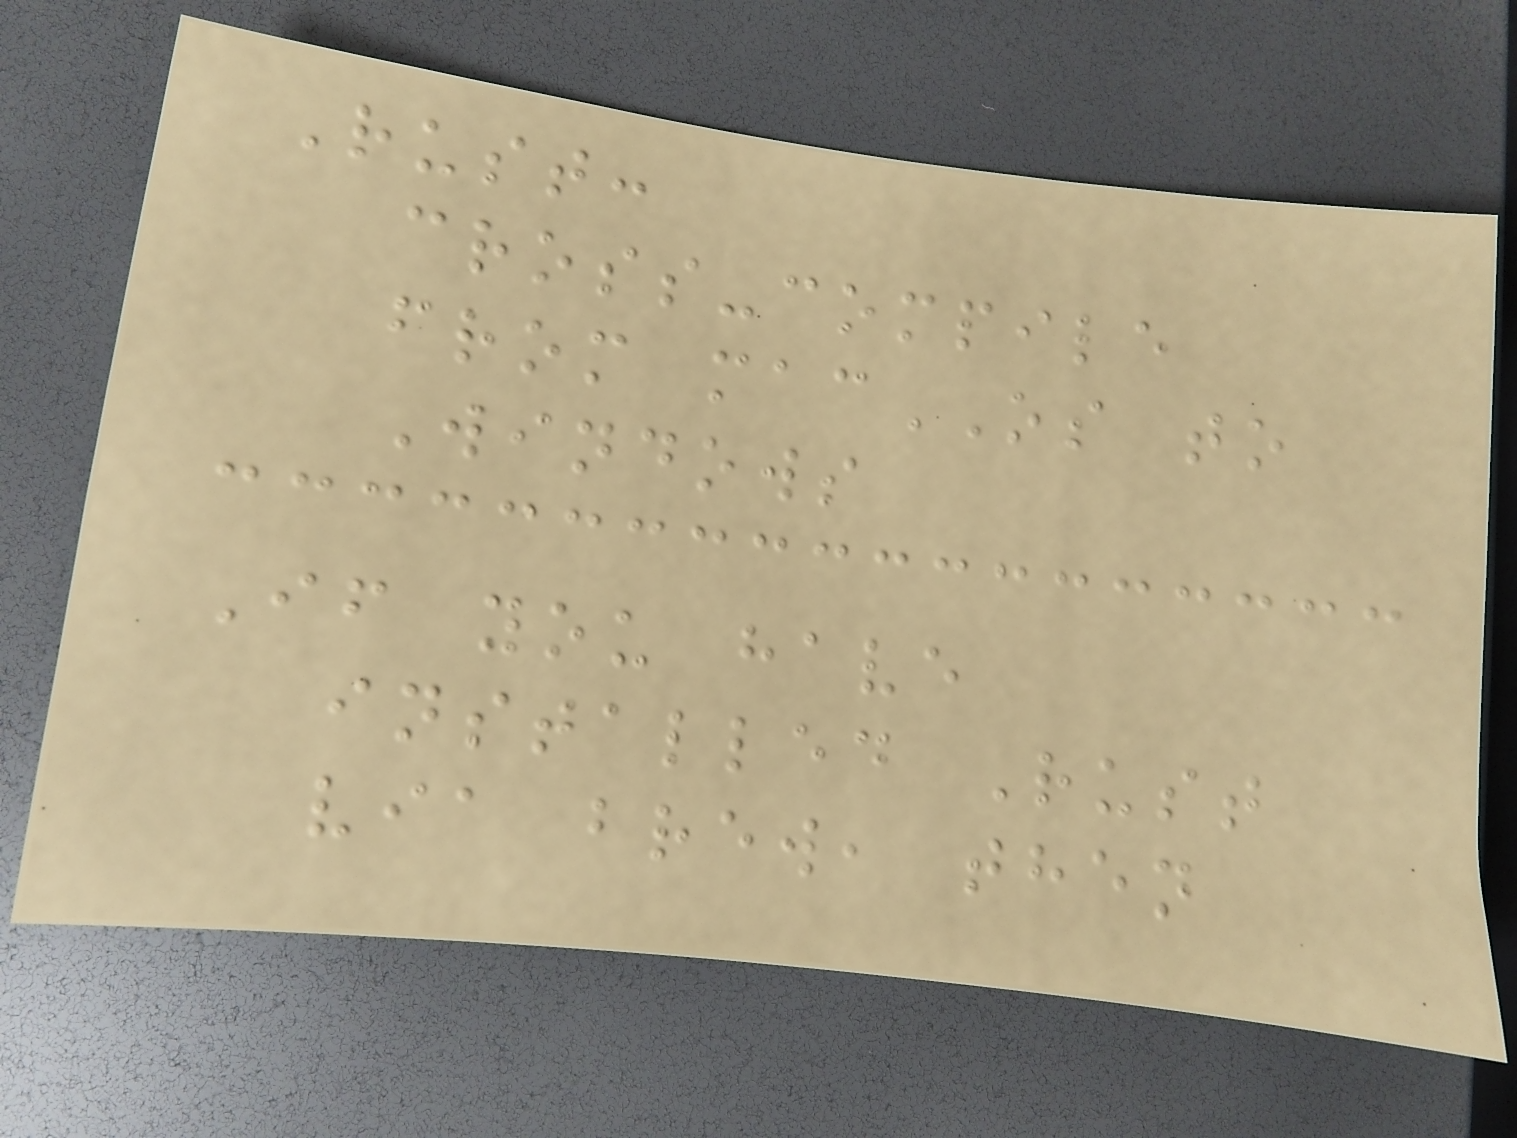Rust:
cross-compile
from macOS to
Windows
If you have
installed Rust
via brew, then
